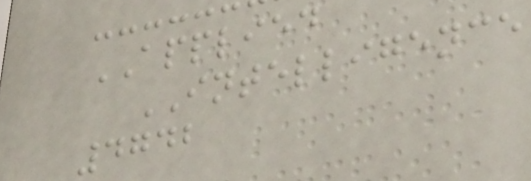APPLIED
INTELLIGENCE
4742
